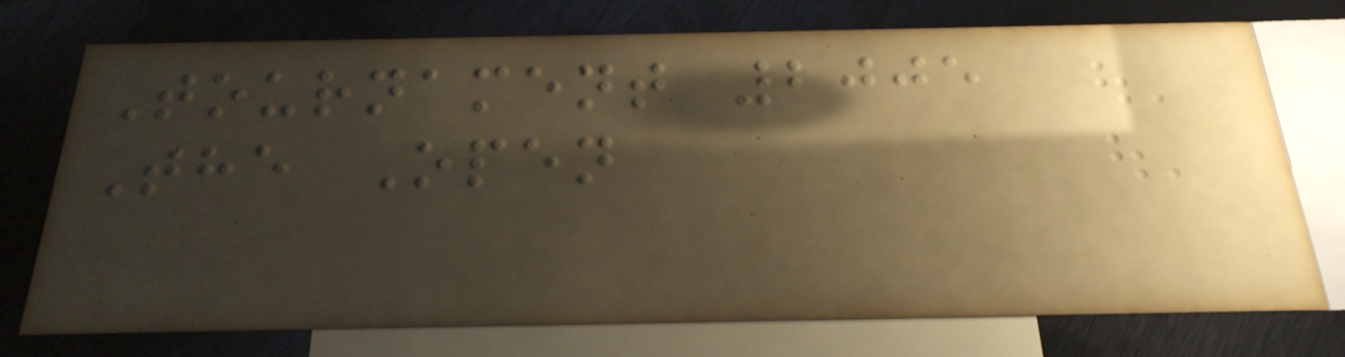Tournament 2005
The Open
